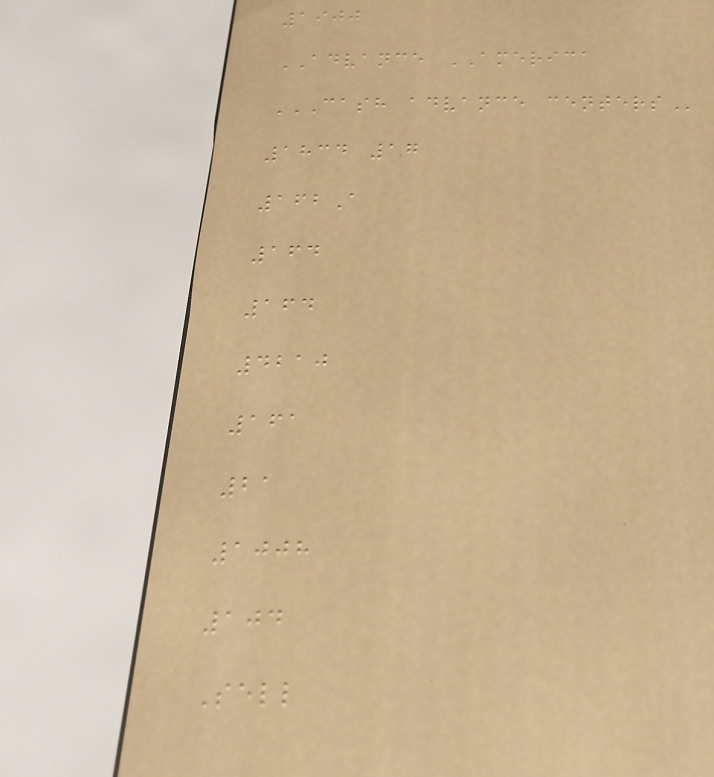1900
ADVANCE AMERICA
CASH ADVANCE CENTERS
1834 17
162A
164
164
4210
161
21
1008
104
Sell
